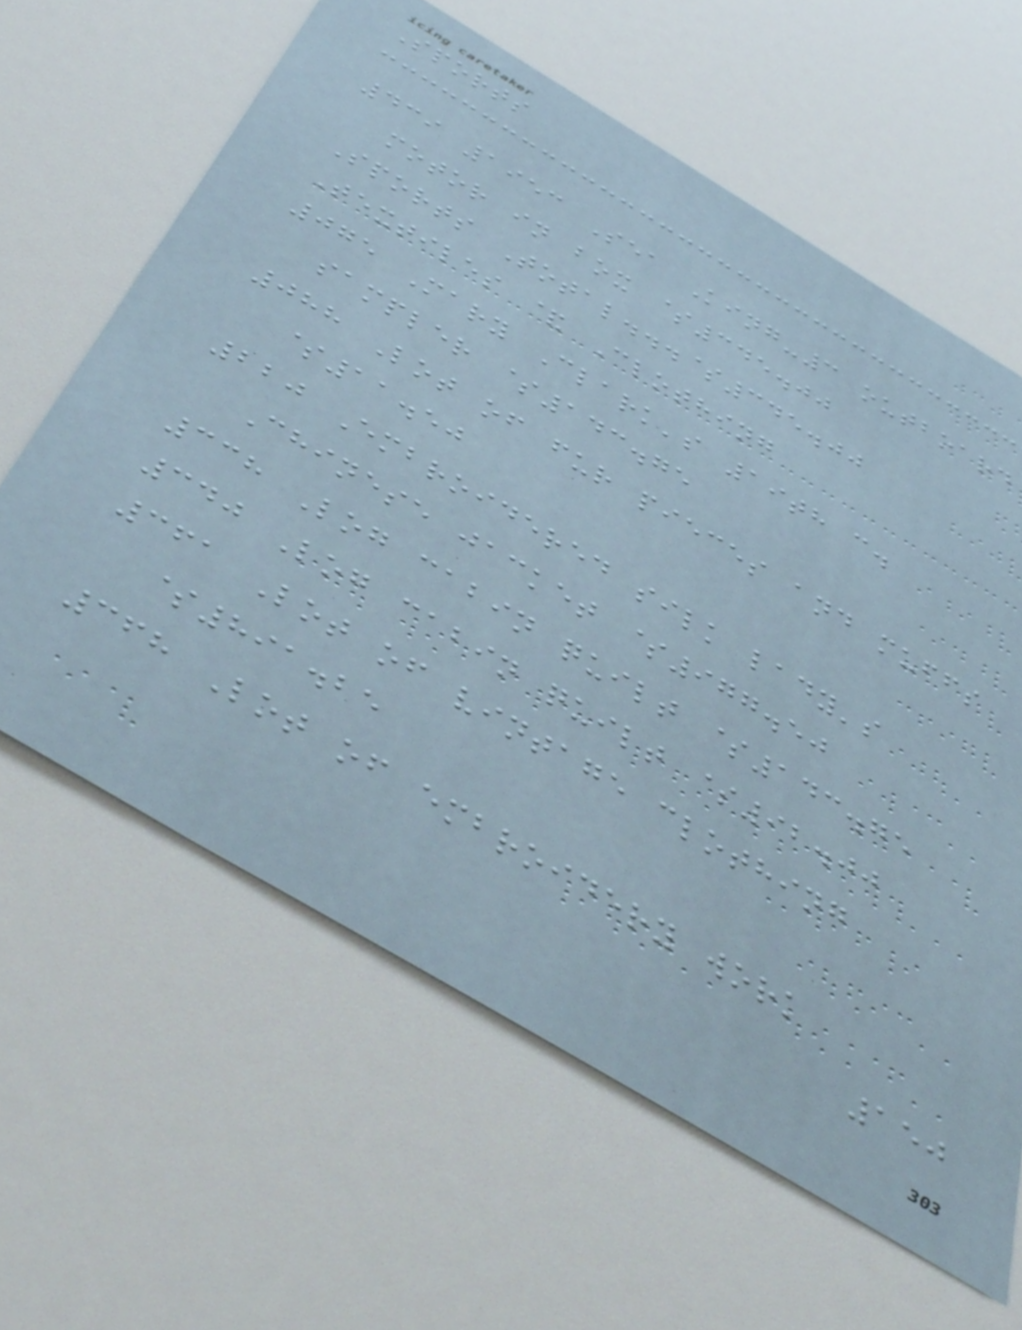Sports
439 1953 Sea King-3 outboard
motor in box $345.00
Sports Total...$345.00
Textiles & Clothing
075 Mary Clark's 19th c.
sampler $143.75
088 Lot of fur pieces and muffs
$11.50
220 Embroidered silk lady's
Chinese jacket $977.50
338 Log cabin quilt $143.75
340 Log cabin quilt $92.00
361 Lot of vintage clothing
$891.25
368 Lot of embroidery work
150
